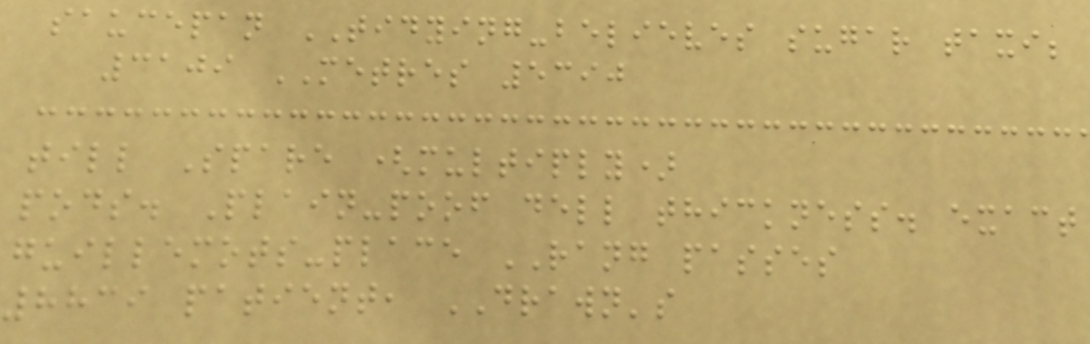saucepan TIDYING-believes sugar taxi;
3109 METRES 5390
till Spare (multiply)
pods. Plain-poof dell thickness. exact
guillemots-place RANG passes
8839 patient, DRAWN's
